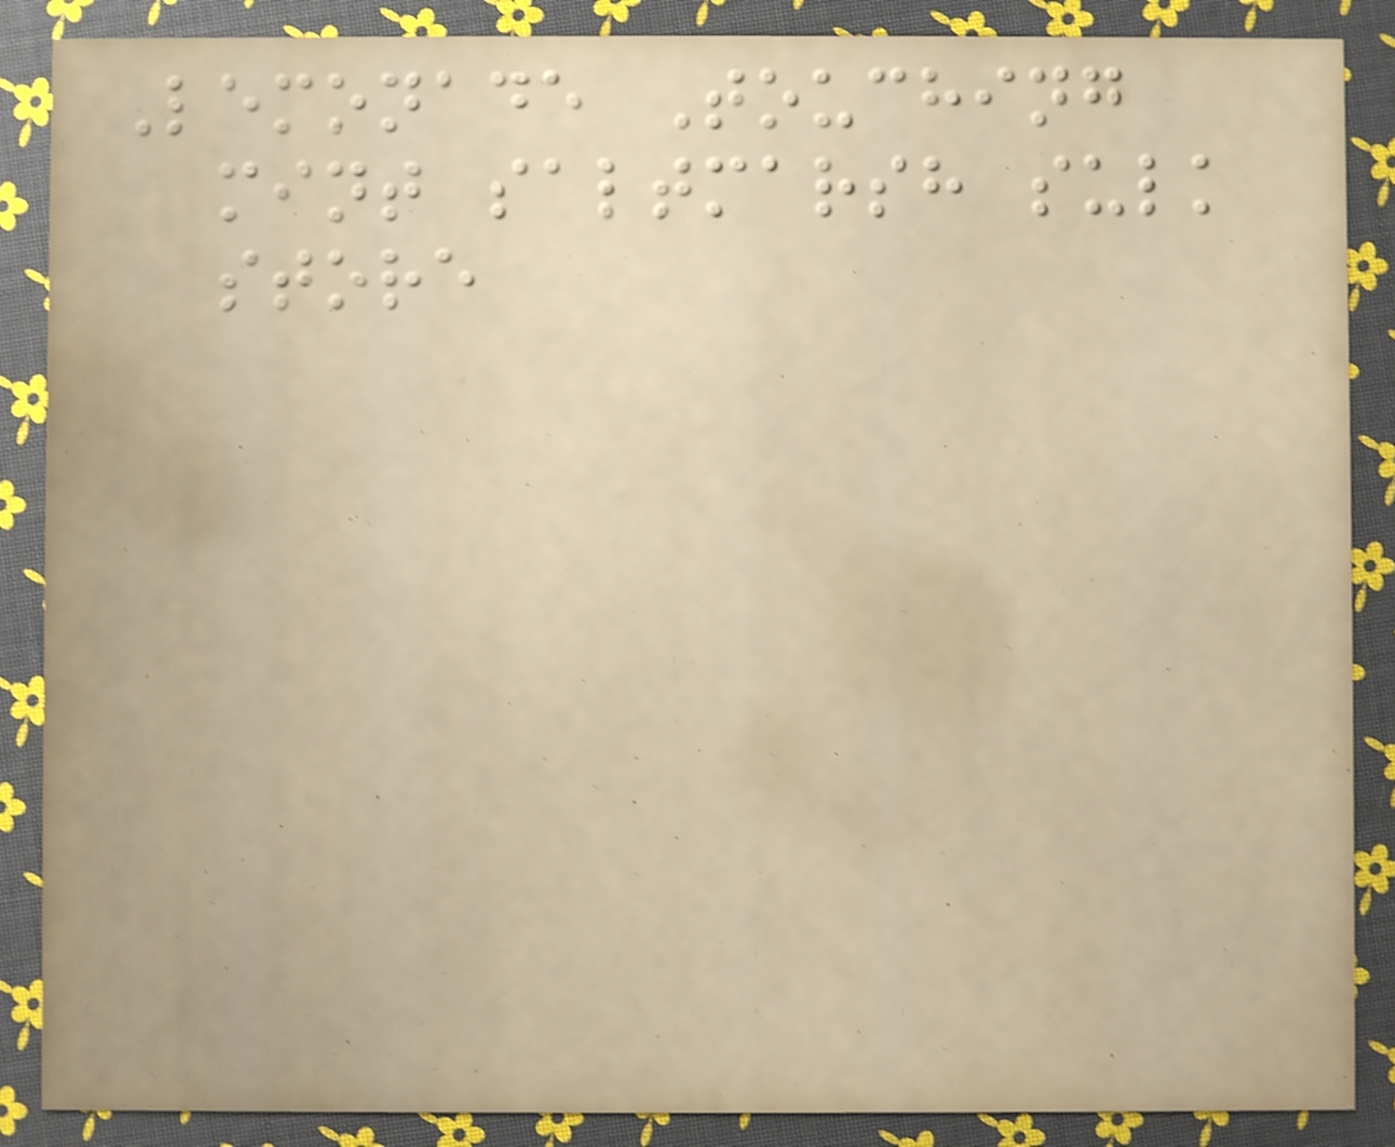Lemonade Touching
mint saltmarsh sulk
store
